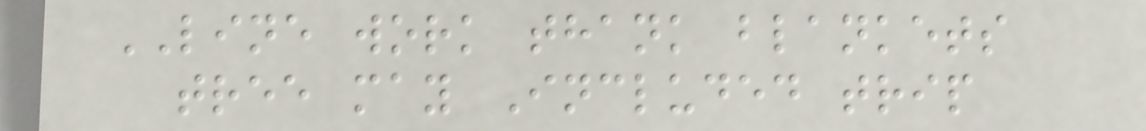LINE work thank blankets
tree may Included trip
